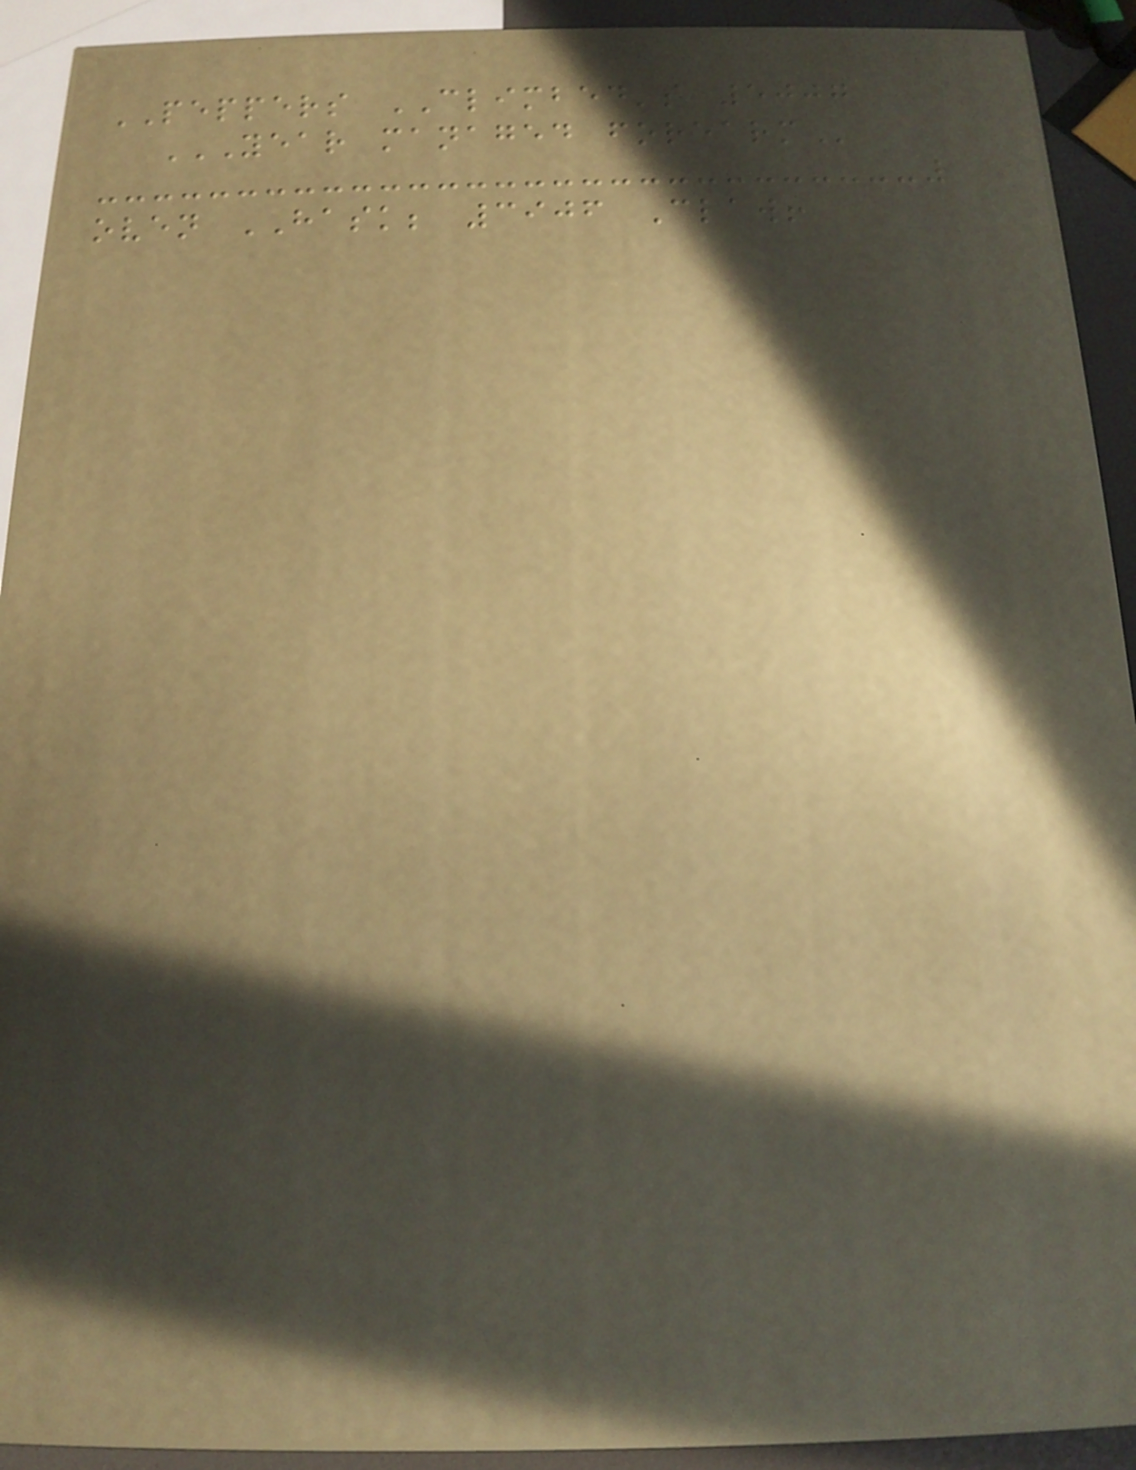PEPPERS CLIMBED's 5007
YEAR MANAGED FOREARM
oven HASK; 3906 Claw!
